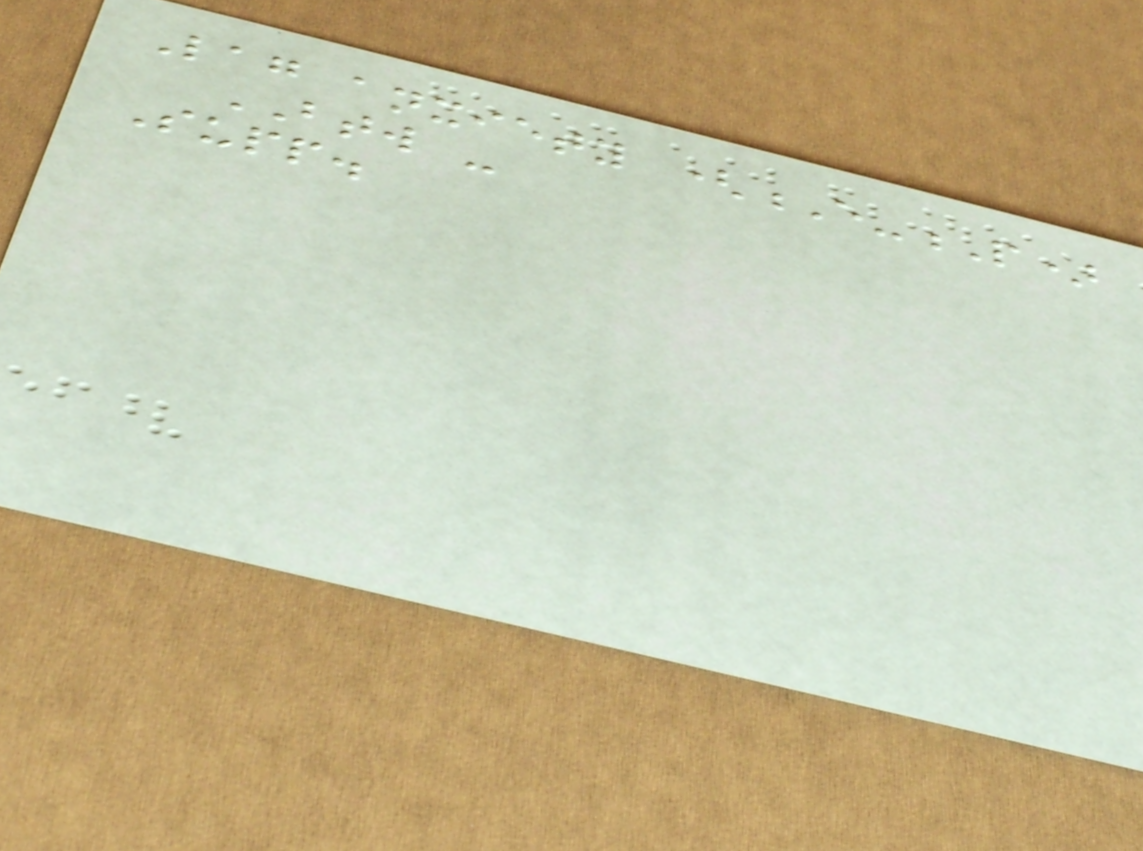Lag anxiety (E-P)
BTW -
Supp.
